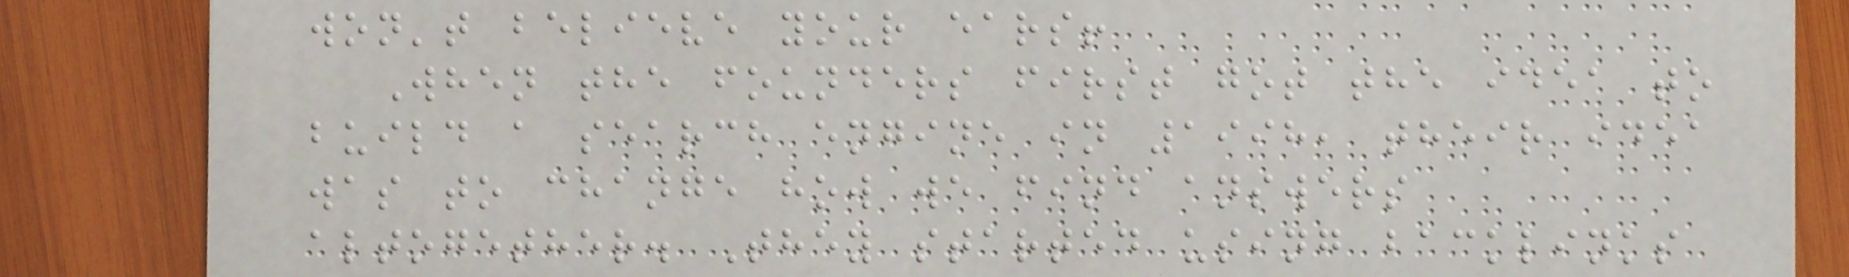won't believe your ears!
When the founders first got the idea to
build a search engine in 1998, their idea
was to change how we find answers
altogether. They started using backlinks
